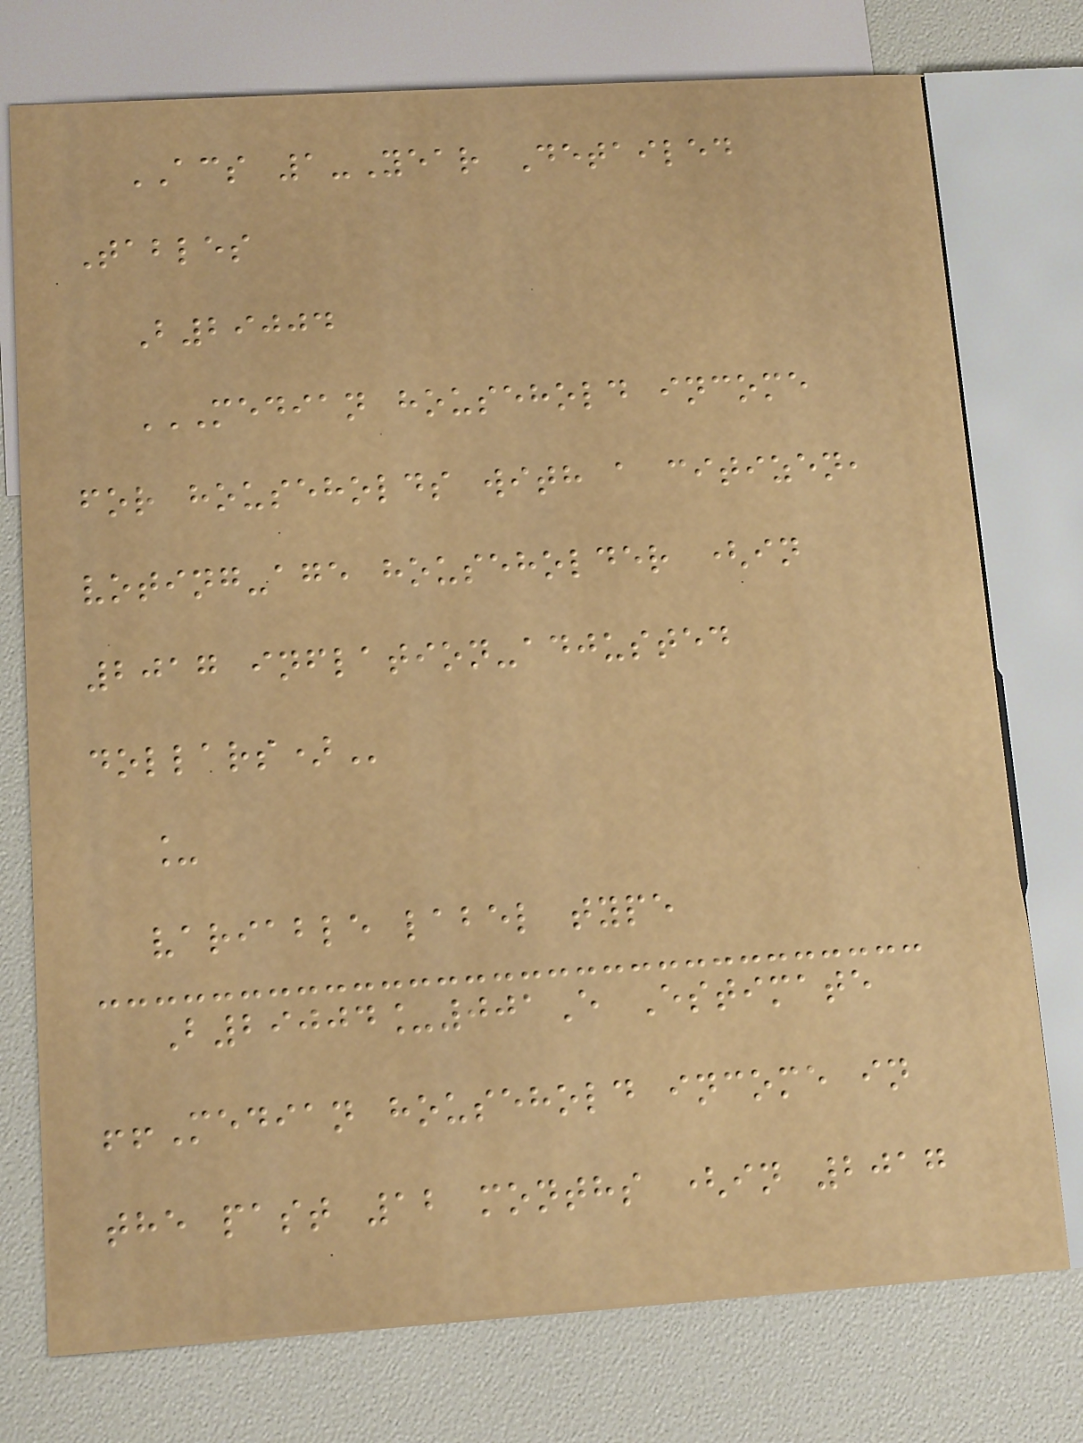ACS 1-Year Detailed
Tables
B29004
MEDIAN HOUSEHOLD INCOME
FOR HOUSEHOLDS WITH A CITIZEN,
VOTING-AGE HOUSEHOLDER (IN
2017 INFLATION-ADJUSTED
DOLLARS)
_
variable label type
B29004_001E Estimate
!!Median household income in
the past 12 months (in 2017
